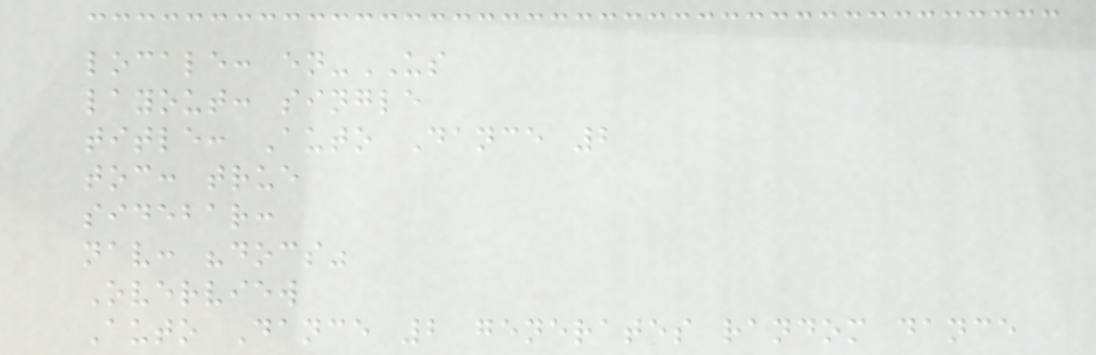locale: en-US
layout: single
title: Auto Dance 2
toc: true
sidebar:
nav: "docs"
Overview
Auto Dance 2 generates random dance
